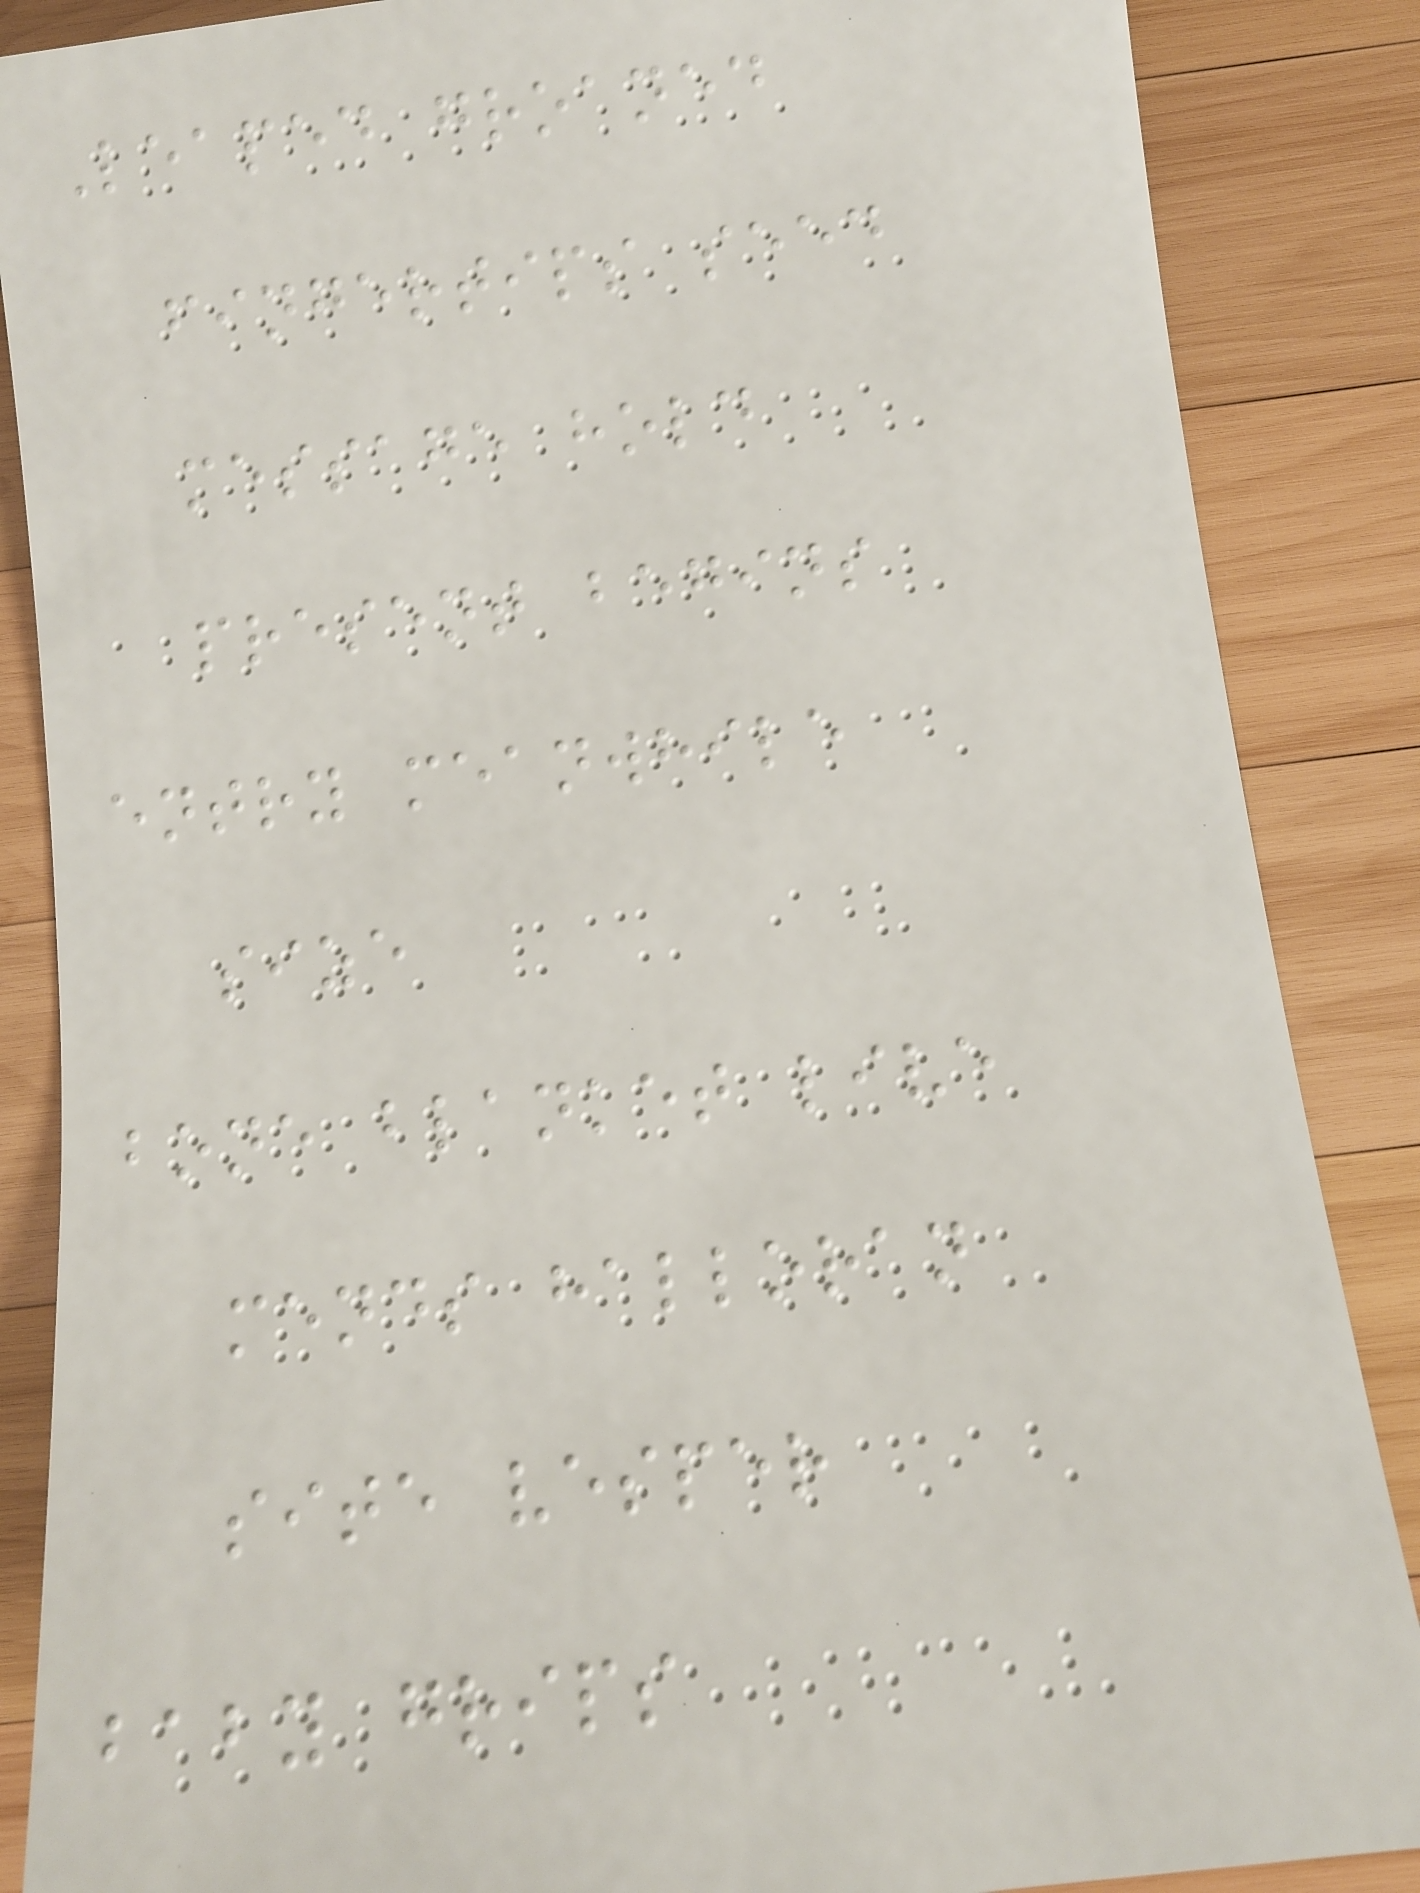Leaped groaned
fingertips seed
message hold
present begins
entry meanwhile
size
bone blanket live
mends halloran
site vesper
baby grips
